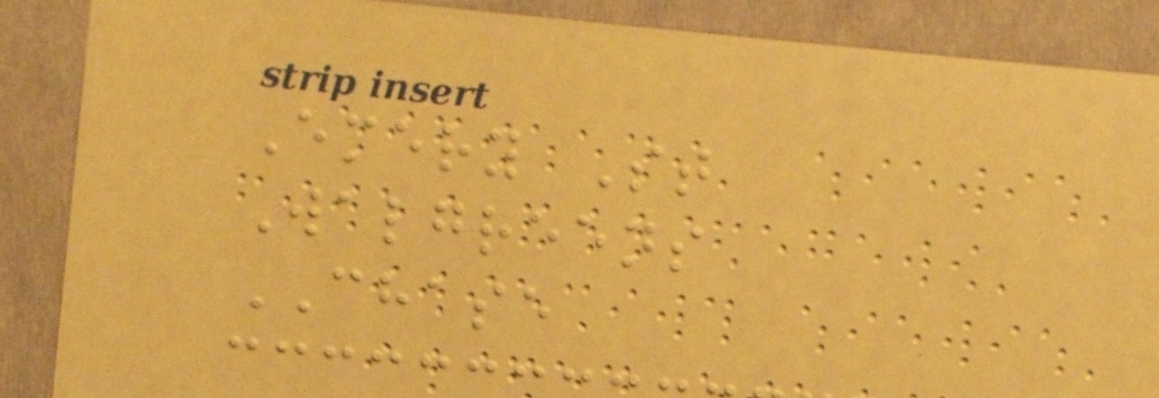Emery St
Walgreens
CHASE
